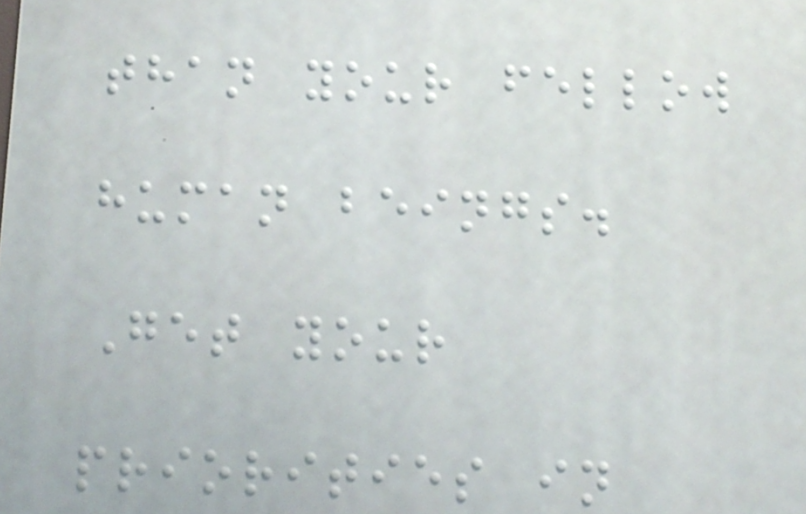than your fellow
human beings.
Get your
priorities in
